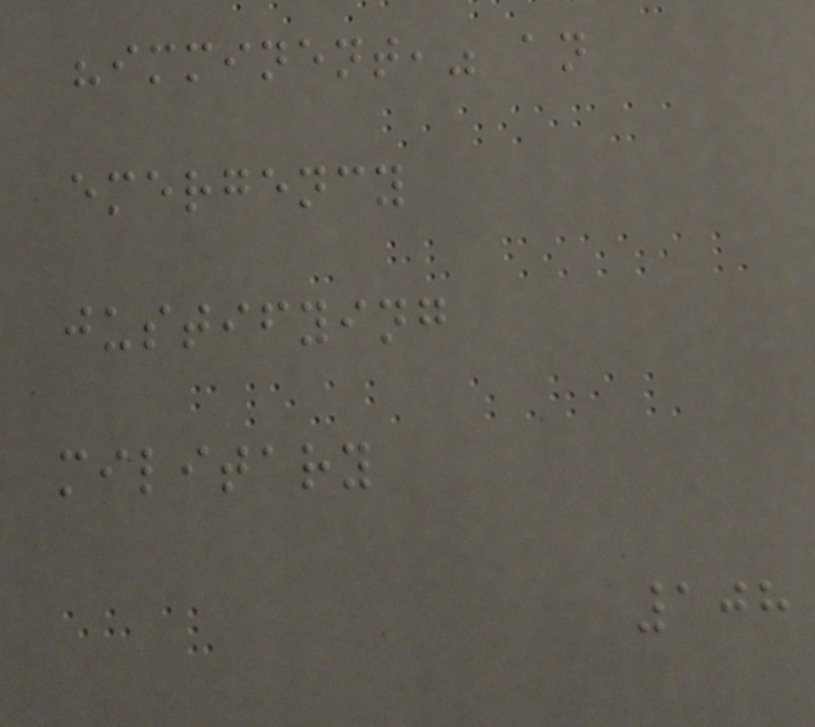"imminent," an
emergency
justifying
military
108
